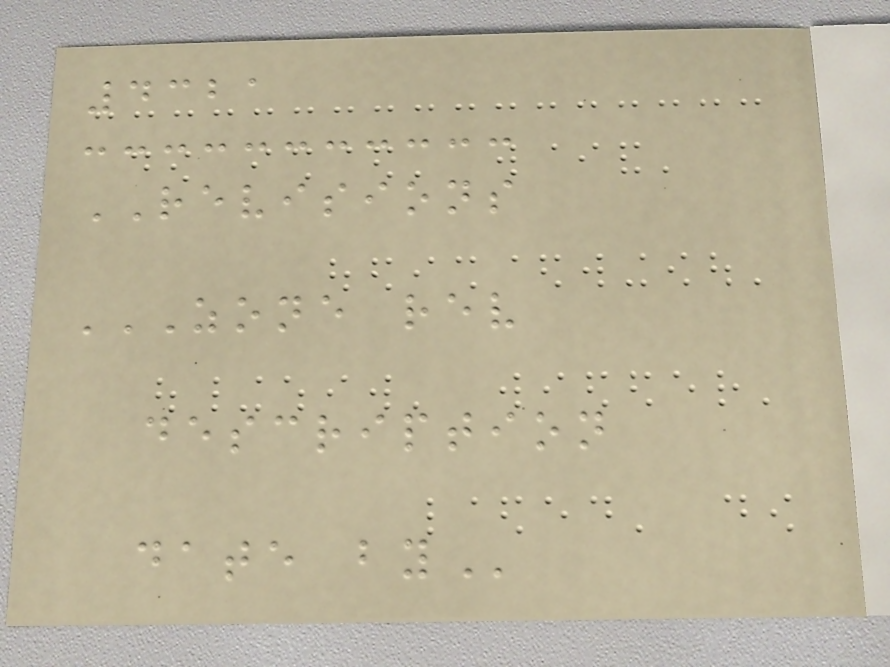4321
REVISIONS
ZONE REV
DESCRIPTION
DATE BY
